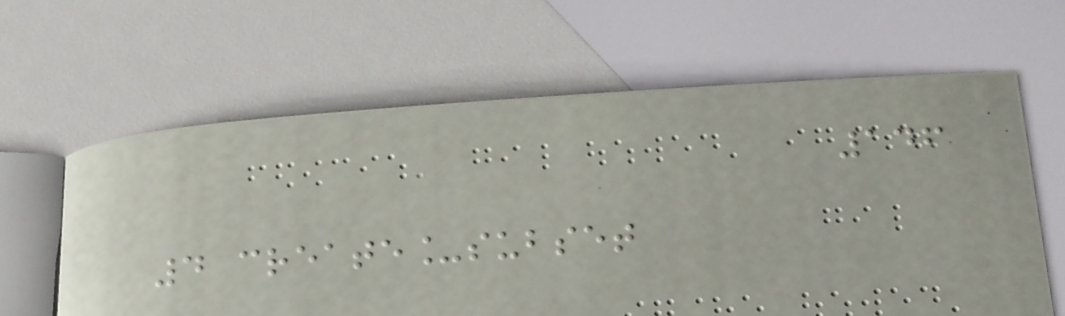146
4 create_subset
